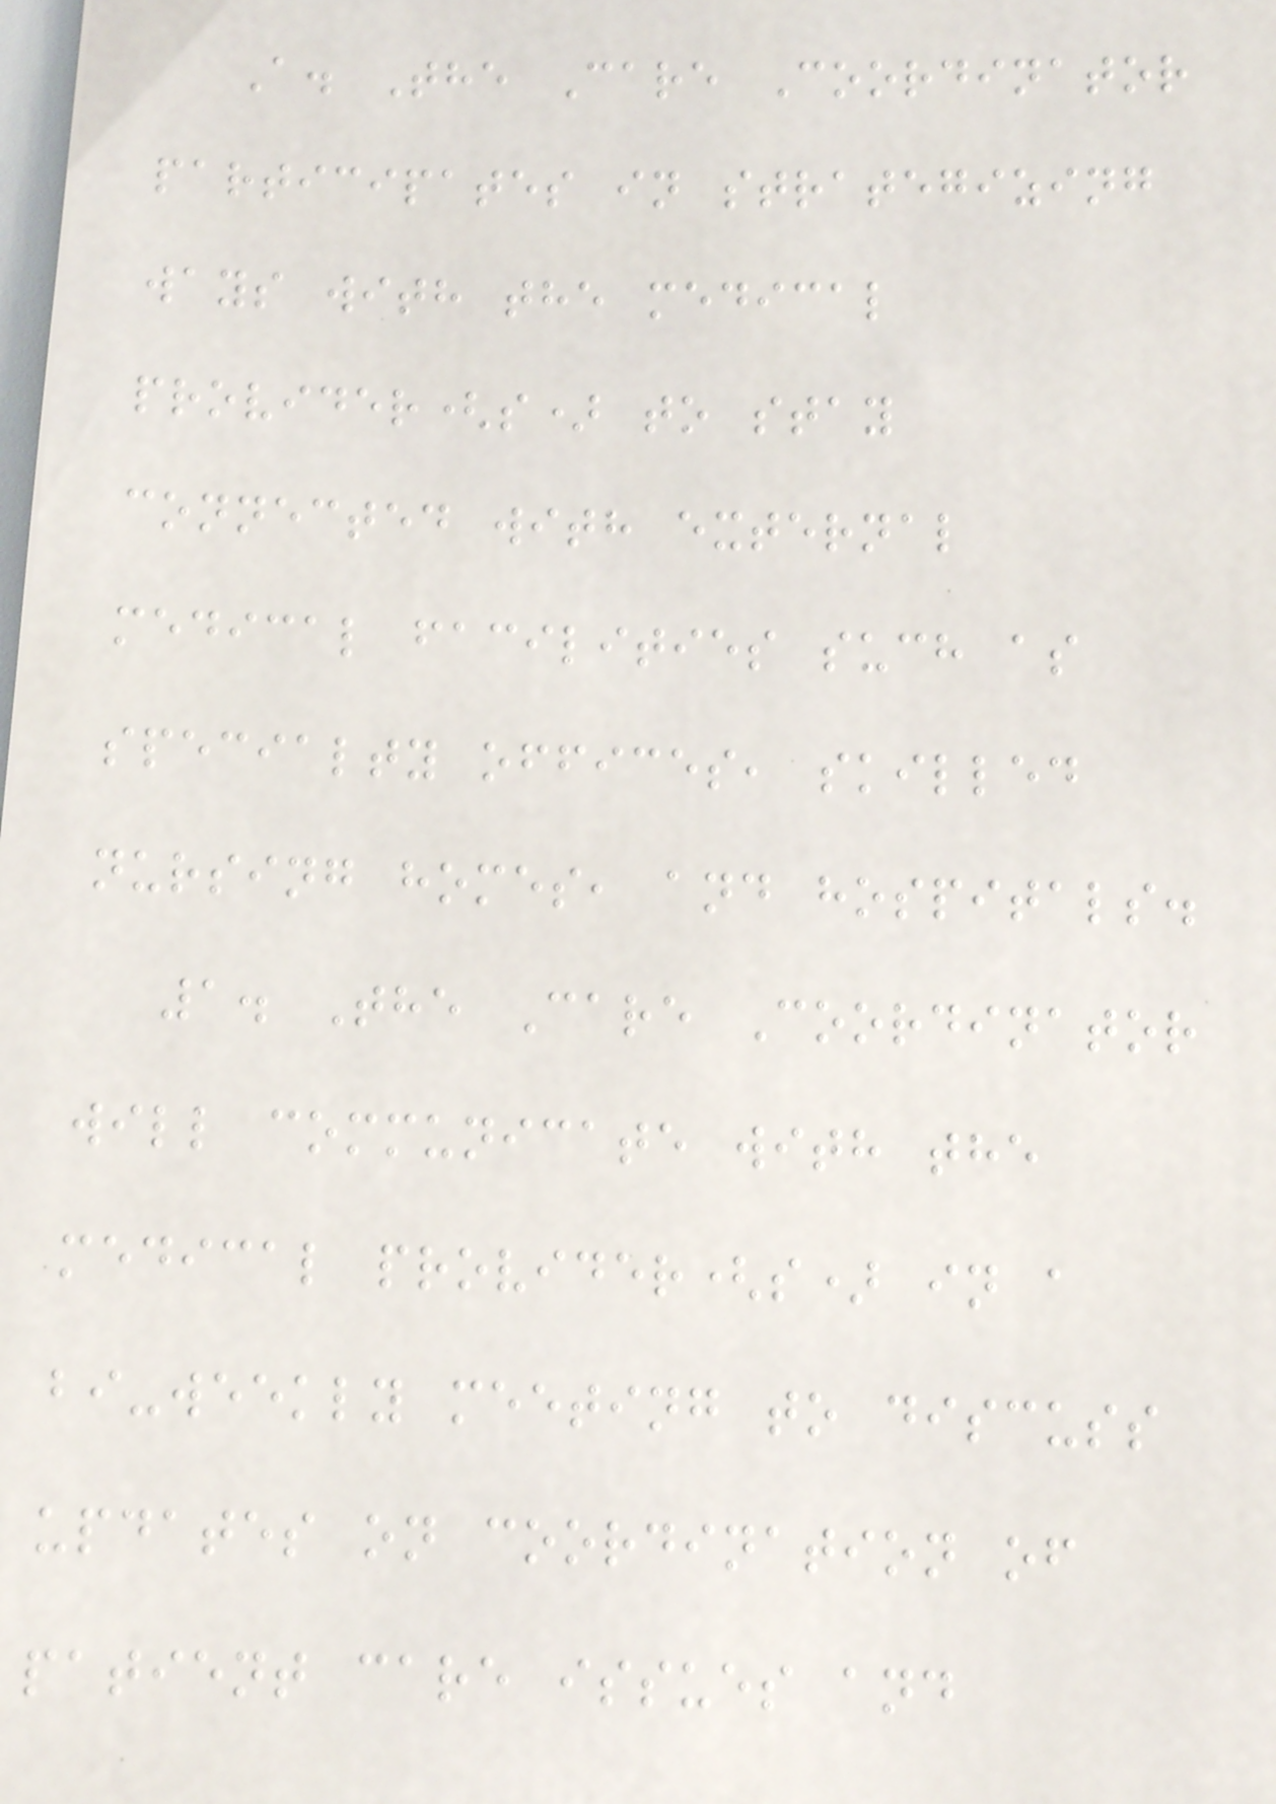A. The Care Coordinator
participates in strategizing
ways with the medical
provider(s) to stay
connected with external
medical facilities such as
specialty offices, skilled
nursing homes, and hospitals.
1. The Care Coordinator
will communicate with the
medical provider(s) in a
bi-weekly meeting to discuss
updates on coordination of
patient care issues and
